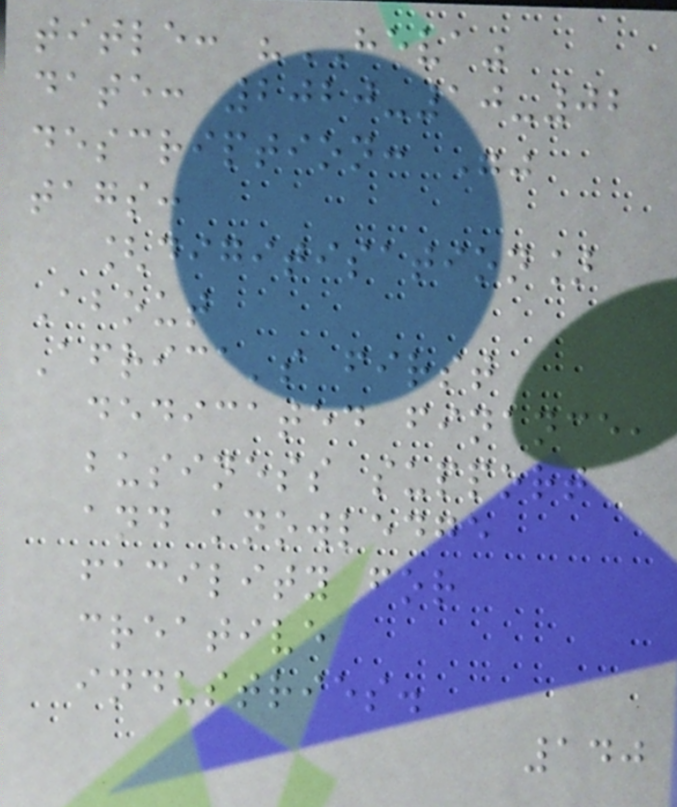title: "HEVA"
date: 2020-10-02
description: ""
tags:
[digitisation]
About
Africa's first
dedicated finance,
business support
and knowledge
facility for
creative
industries.
140
